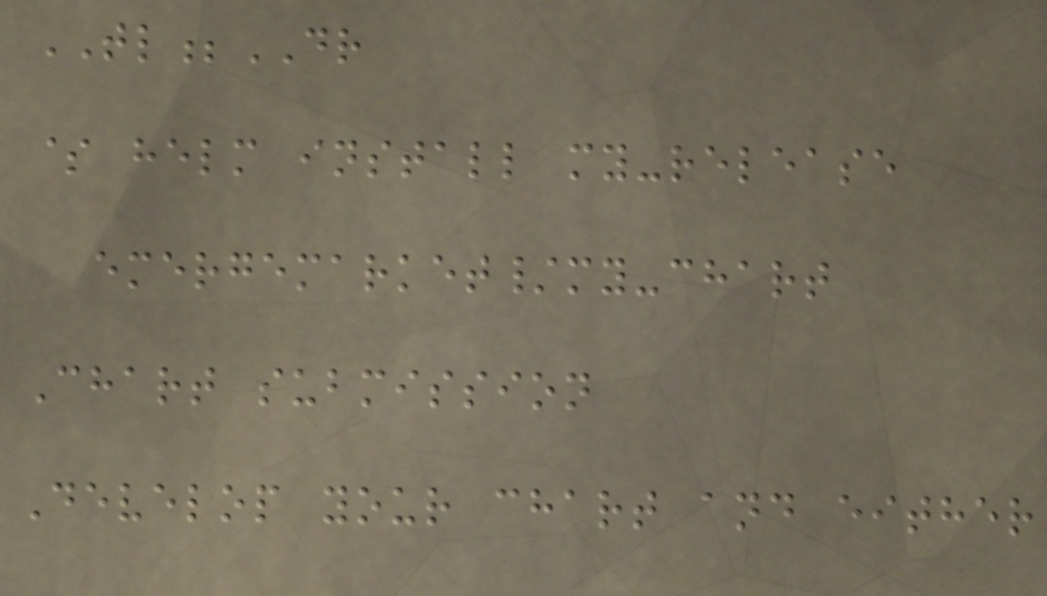TL;DR
$ helm install my-release
emergemarket/my-chart
Chart submission
Develop your chart and either
